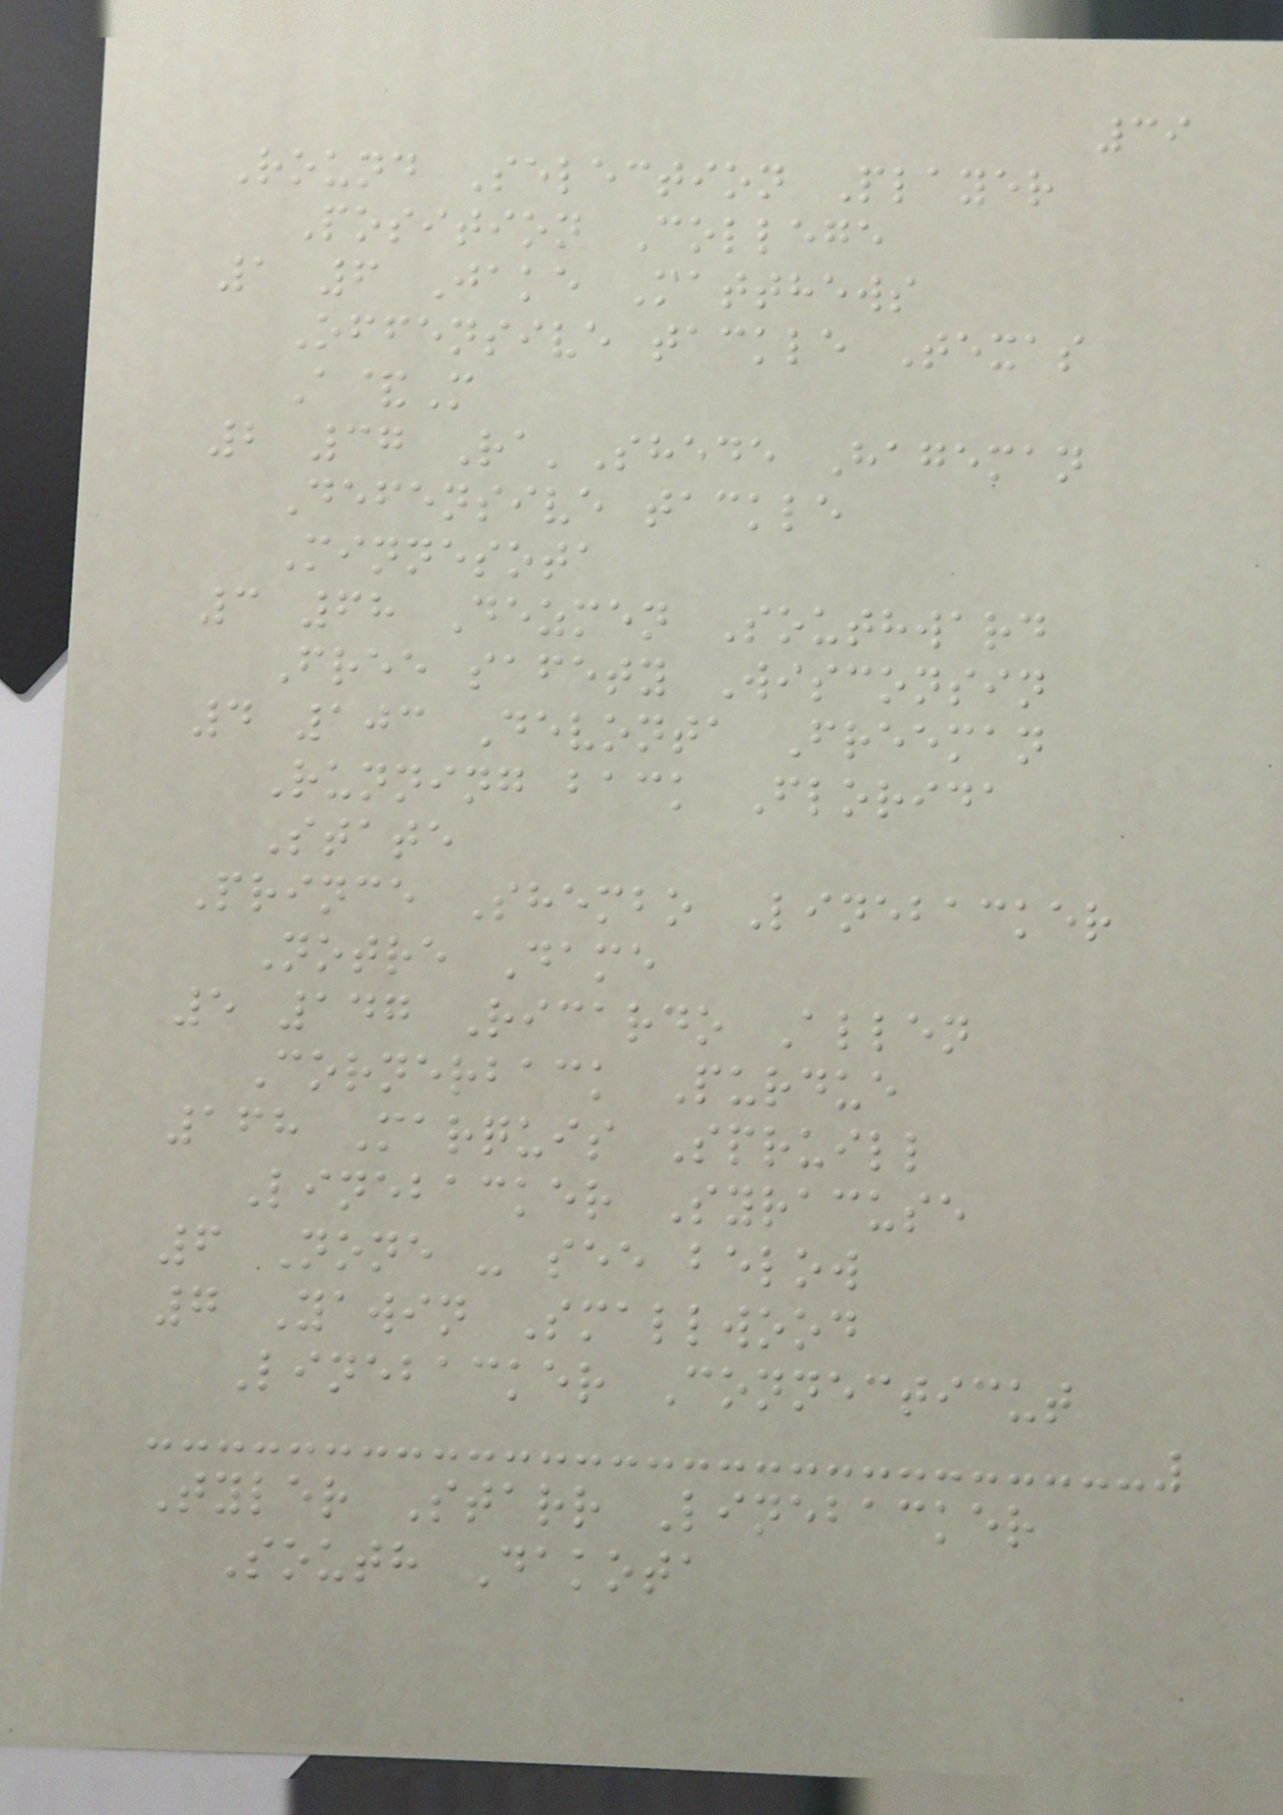39
Round Selection Player
Position College
1 6 Jake Matthews
Offensive tackle Texas
A&M
2 37 Ra'Shede Hageman
Defensive tackle
Minnesota
3 68 Dezmen Southward
Free safety Wisconsin
4 103 Devonta Freeman
Running back Florida
State
Prince Shembo Linebacker
Notre Dame
5 147 Ricardo Allen
Cornerback Purdue
168 Marquis Spruill
Linebacker Syracuse
6 None - see below
7 Yawin Smallwood
Linebacker Connecticut
Tyler Starr Linebacker
South Dakota
